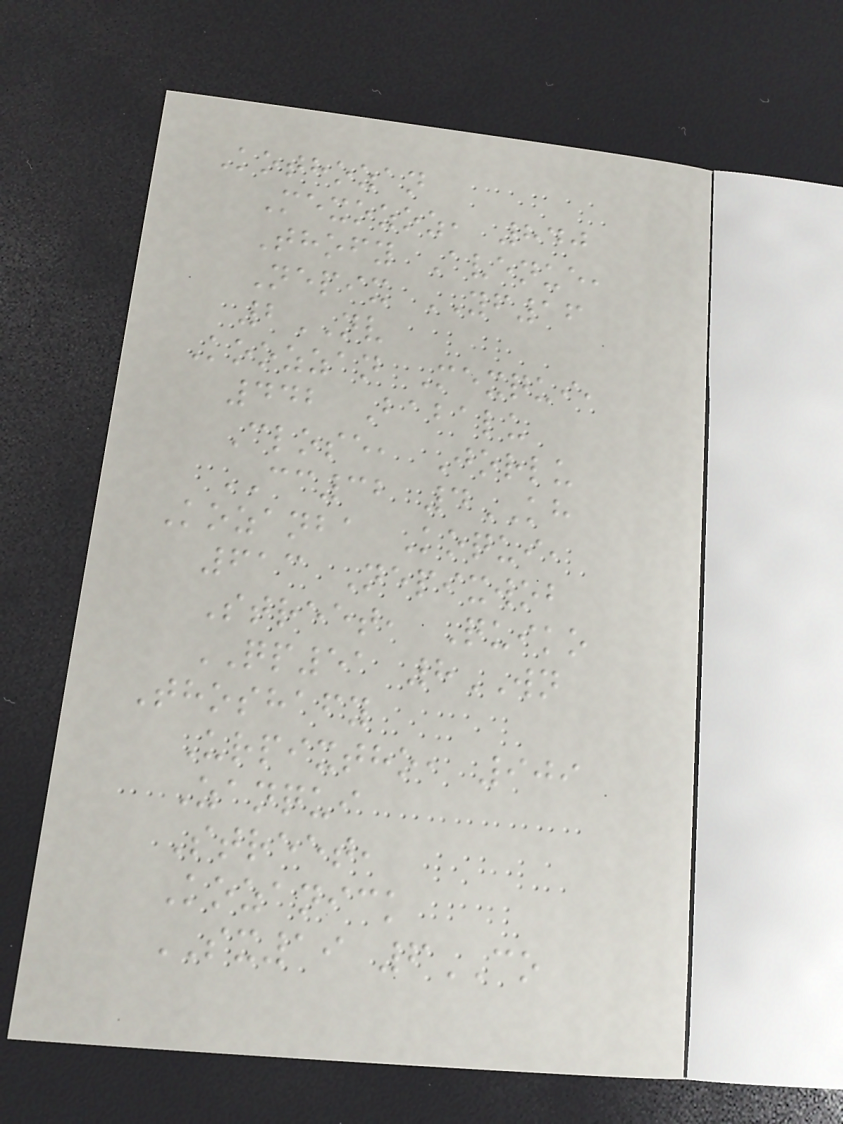Kothozan
Mexozoz, 840
Thofy Avenue,
Nepix YF16
2NV
Koozzan Mexqui,
442 Babalu
Close, Jorlu
CC32 4KH
Kozanba Koqui,
613 Nepixwob
Street, Quiko
QP51 8WN
Thoshafy
Urpixtho, 909
Zanqui
Street,
Kozanick
SX19 6CO
